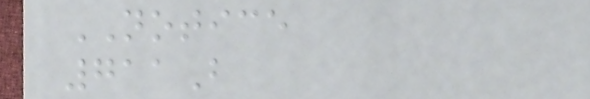NOTICE
711B
